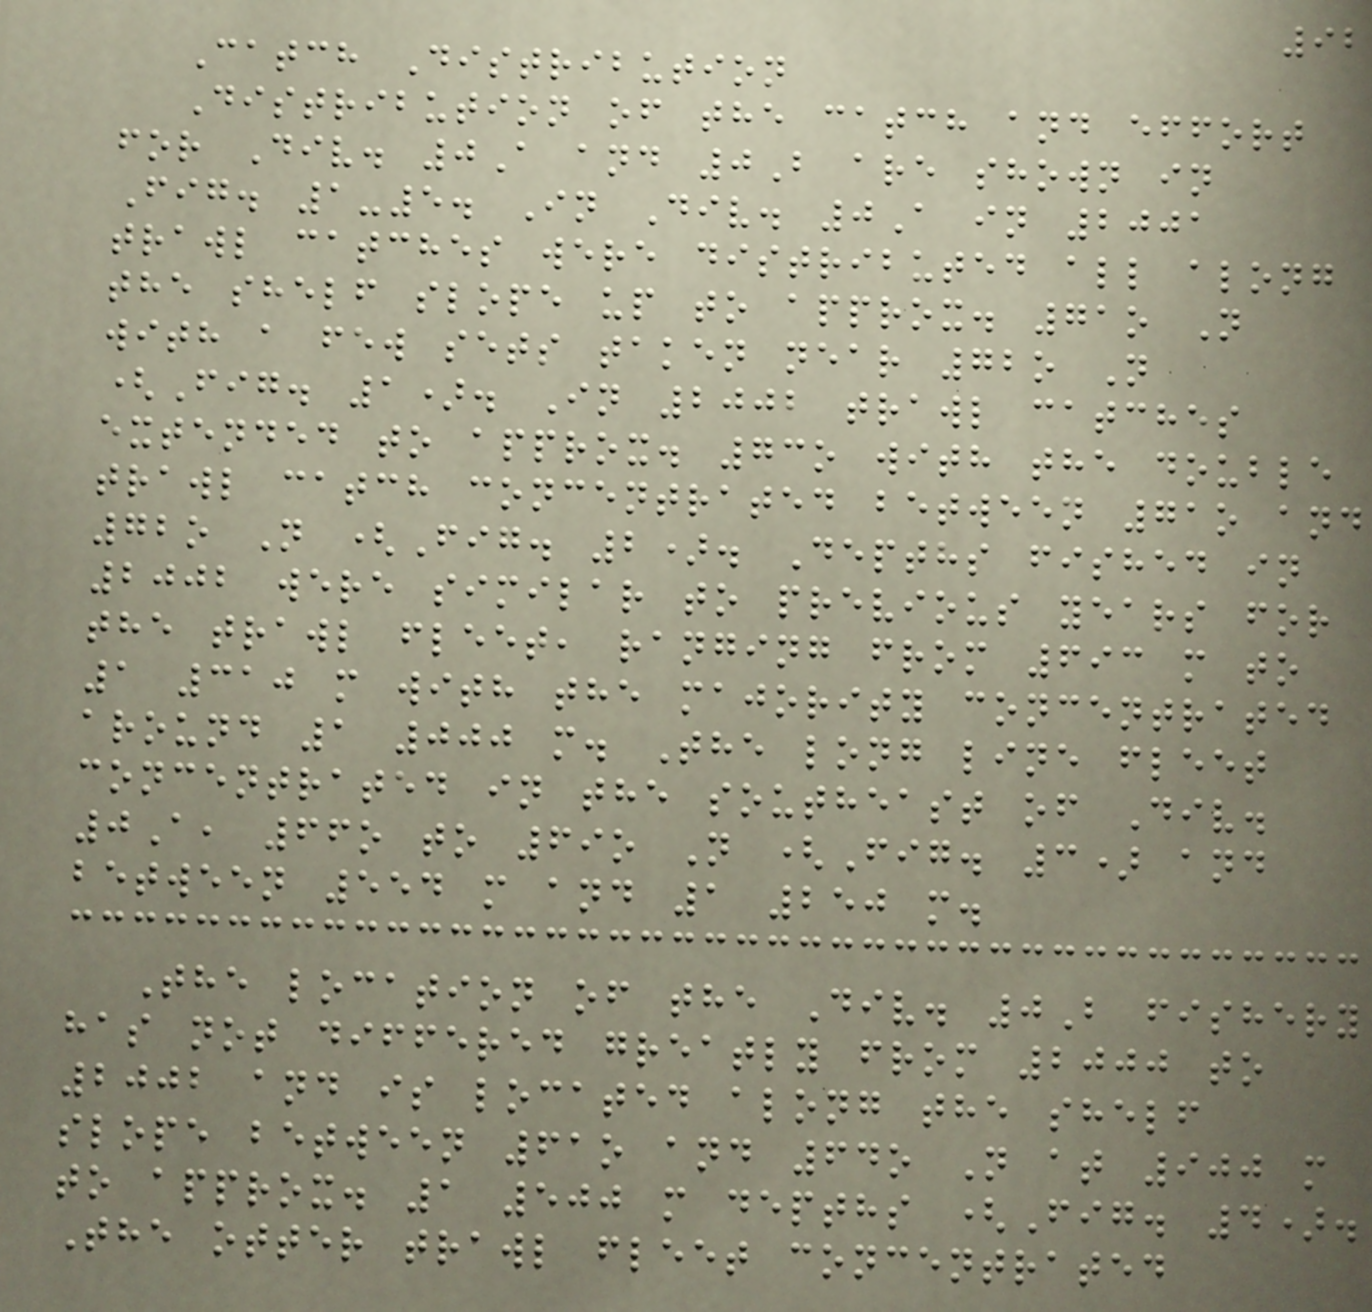92
Catch Distribution
Distribution of the catch and effort
for Div. 0A and 0B are shown in
Fig. 1-5. In Div. 0A in 2001
trawl catches were distributed all along
the shelf slope up to approx. 71o N
with a few sets taken near 72o N
(Fig. 1). In 2002 trawl catches
extended to approx. 73o with the double
trawl catch concentrated between 71o and
72o N (Fig. 2). Depths fished in
2002 were similar to previous years for
the trawl fleet, ranging from 693 m to
1 310 m with the majority concentrated
around 1 000 m. The long line fleet
concentrated in the southeast of Div.
0A, 66o to 69o N (Fig. 3) and
between 554 m and 1 250 m.
The location of the Div. 0B fishery
has not differed greatly from 2000 to
2002 and is located along the shelf
slope between 61o and 64o N at 900 m
to approx. 1 500 m depths (Fig. 4).
The otter trawl fleet concentrated
